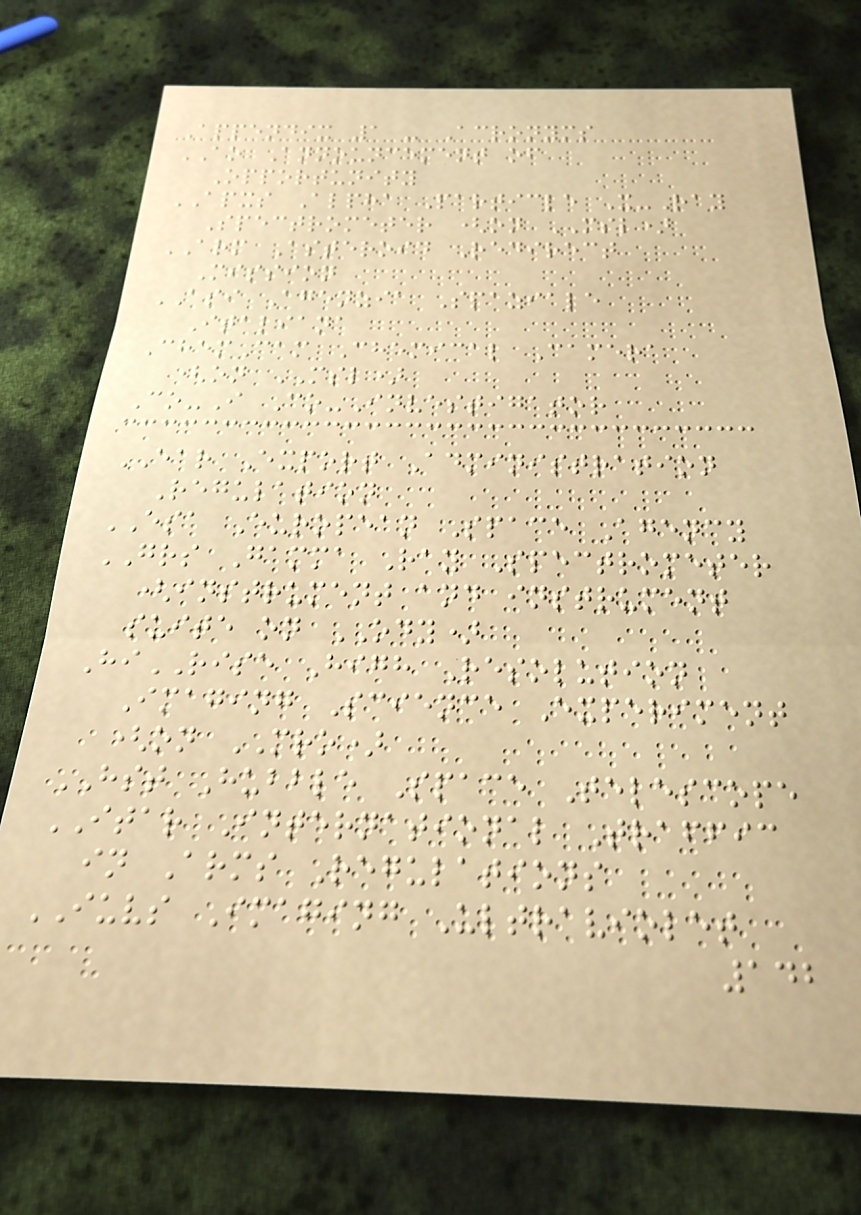Appendix 1 - Acronyms
AO Announcement of
Opportunity
APXS Alpha Particle X-Ray
Spectrometer (on MSL)
ARM Asteroid Redirect
Mission
ASI Agenzia Spaziale
Italiana
ChemCam Chemical Camera
(on MSL)
Co-I Co-Investigator
EAR Export Administration
Regulation
ESA European Space Agency
GRS Gamma Ray Spectrometer
(instrument and instrument
suite on ODY)
HiRISE High Resolution
Imaging Science Experiment
(on MRO)
HST Hubble Space Telescope
ITAR International Traffic
in Arms Regulations
IUVS Imaging Ultraviolet
142
